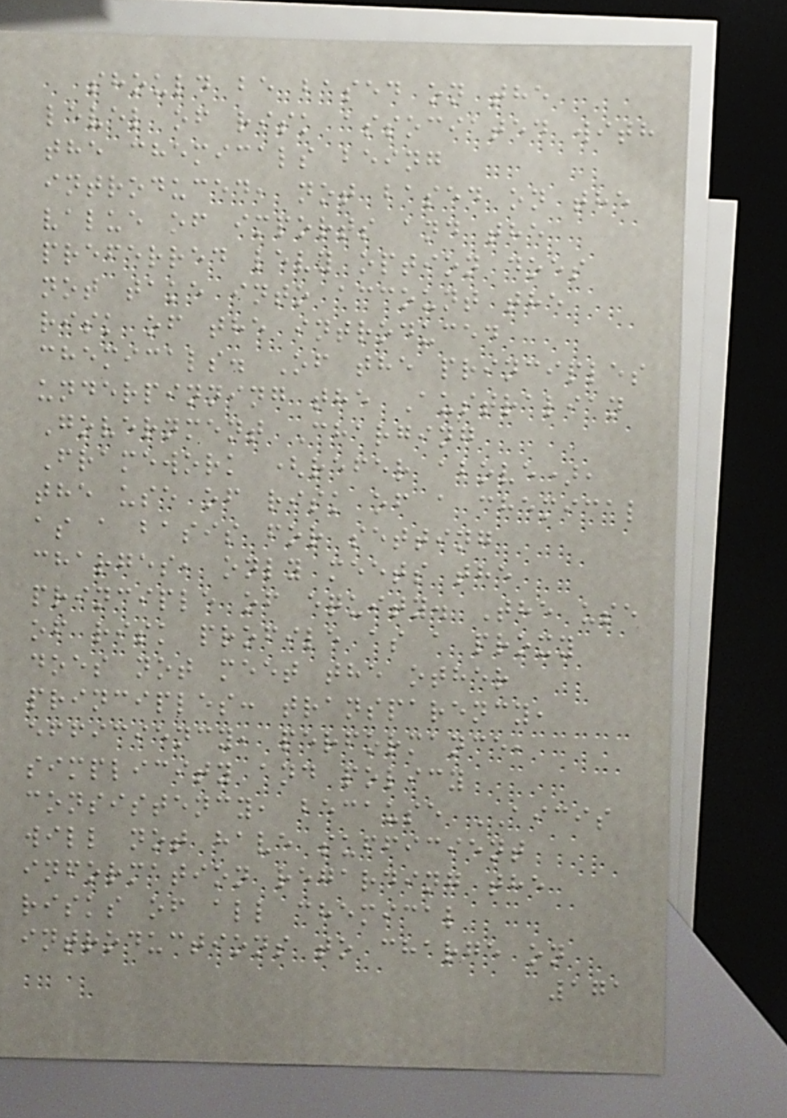should be based on the
level of risk associated with
the chemicals being
introduced, not based on the
value of imports and the
preferred levy option does
not take into account the
risk of the introduced
chemicals. Of the principles
underpinning the Australian
Government Charging
Framework (refer above),
the use of risk of a chemical
as a basis for setting
charges, only meets the
principle of equity. The use
of risk profile as a proxy
does not meet the other
principles: transparency,
efficiency, performance,
simplicity and policy
consistency, because AICIS
will not have sufficient
information regarding the
risks of all chemical
introductions to charge on
171
